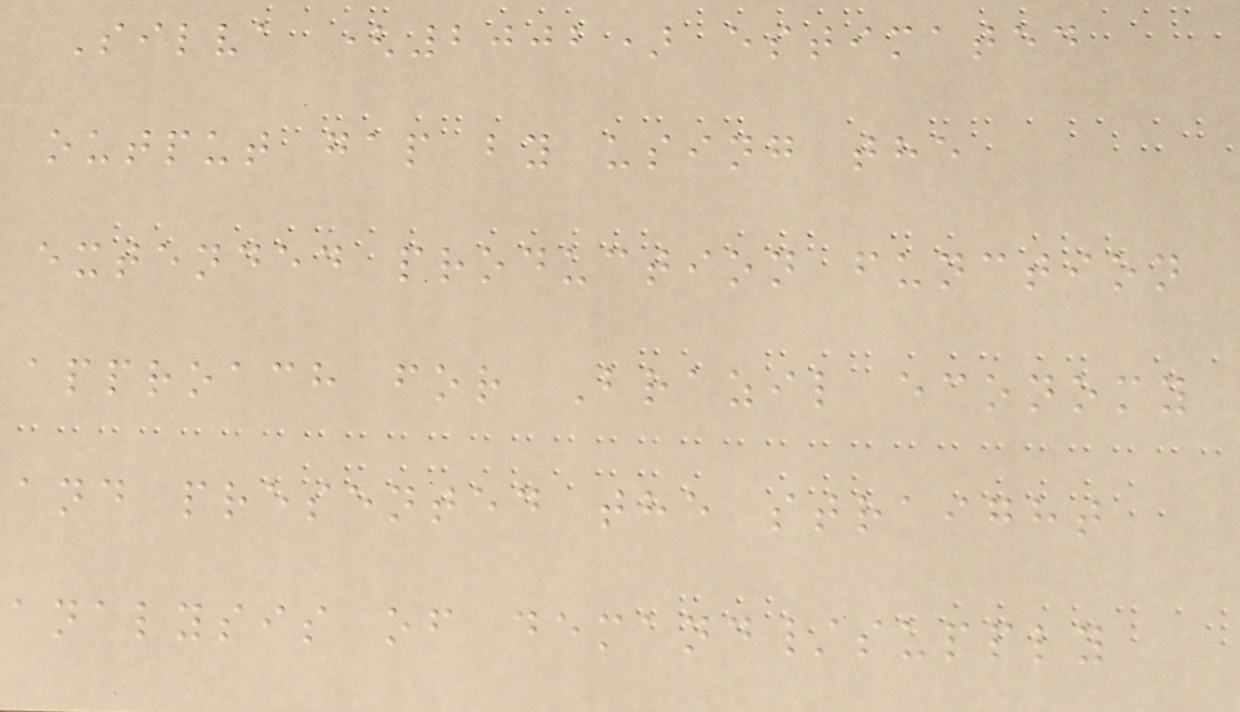Silva (2002) estimated
output gap by using the
extended production function
approach for Brazil economy
and presented the straight
analysis of demand/supply
